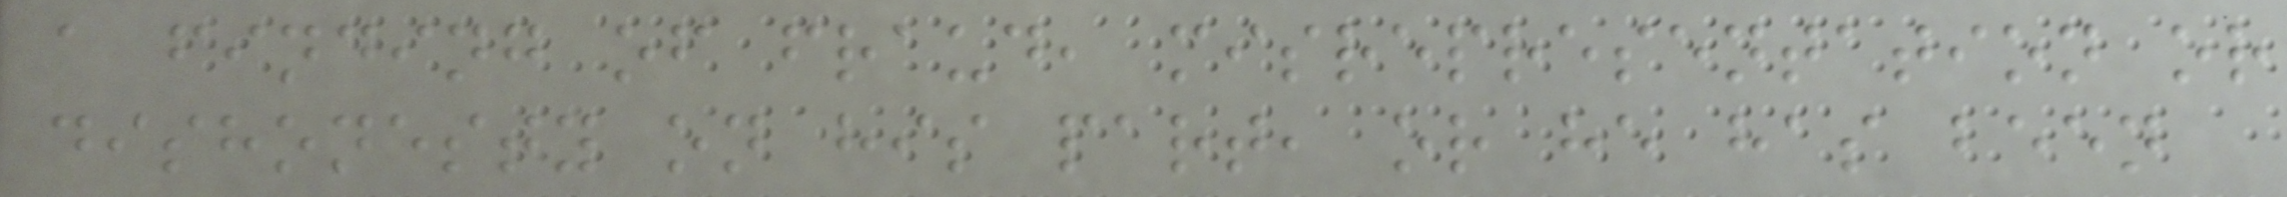a finding of fraud, misrepresentation or
dishonesty on his part, or he has been
